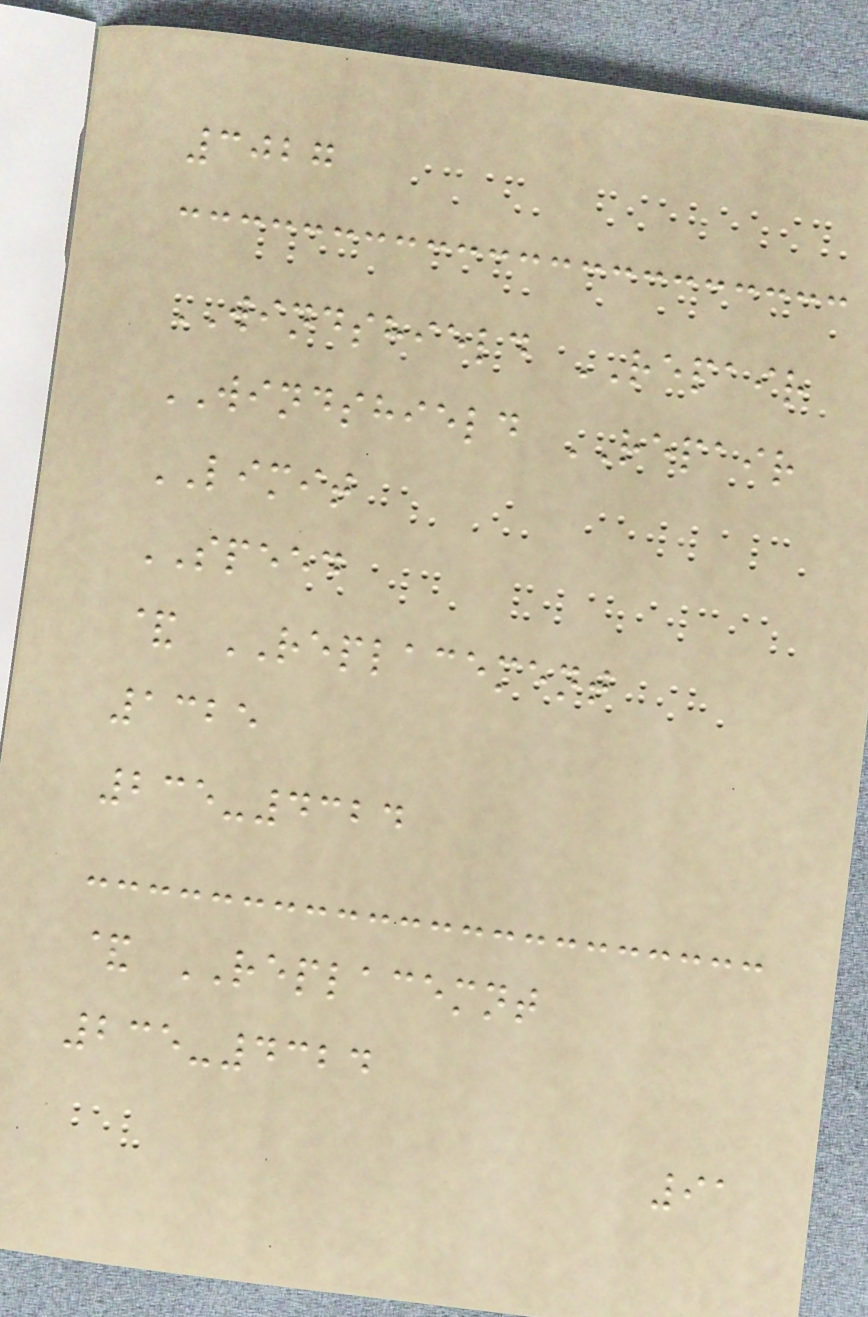3027
WINDSHIELD REPAIR
WINDSHIELD REPAIR
LIMIT
SPEED
& REPLACEMENT
1325
235-4324
& REPLACEMNT
235-4324
91
